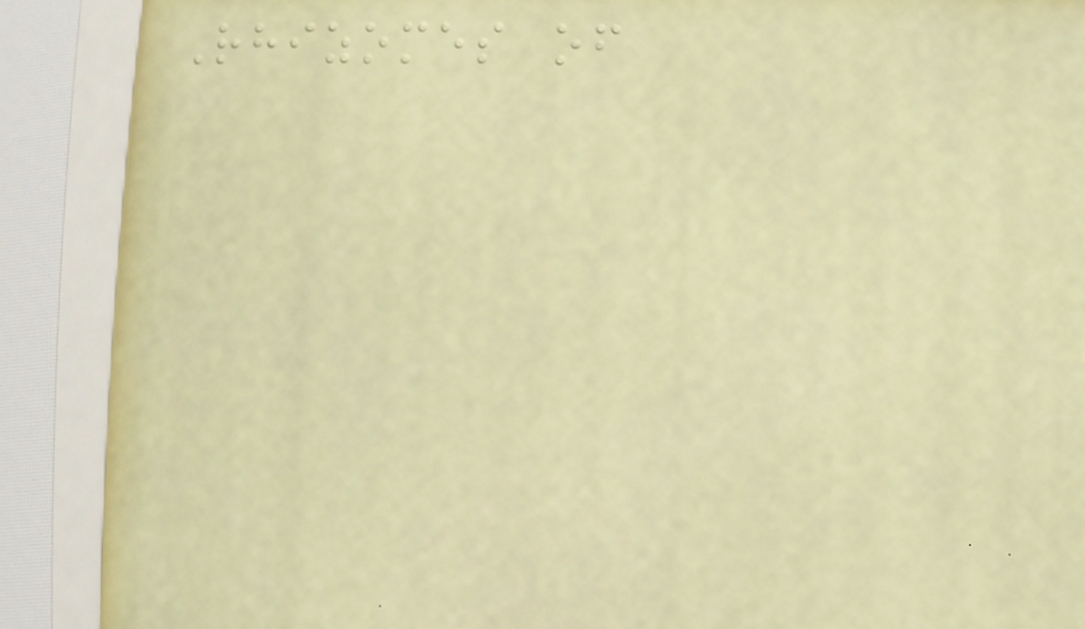Rhizomes of
